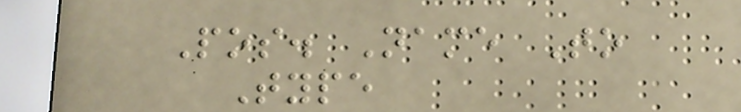Pos. Name To
Type
